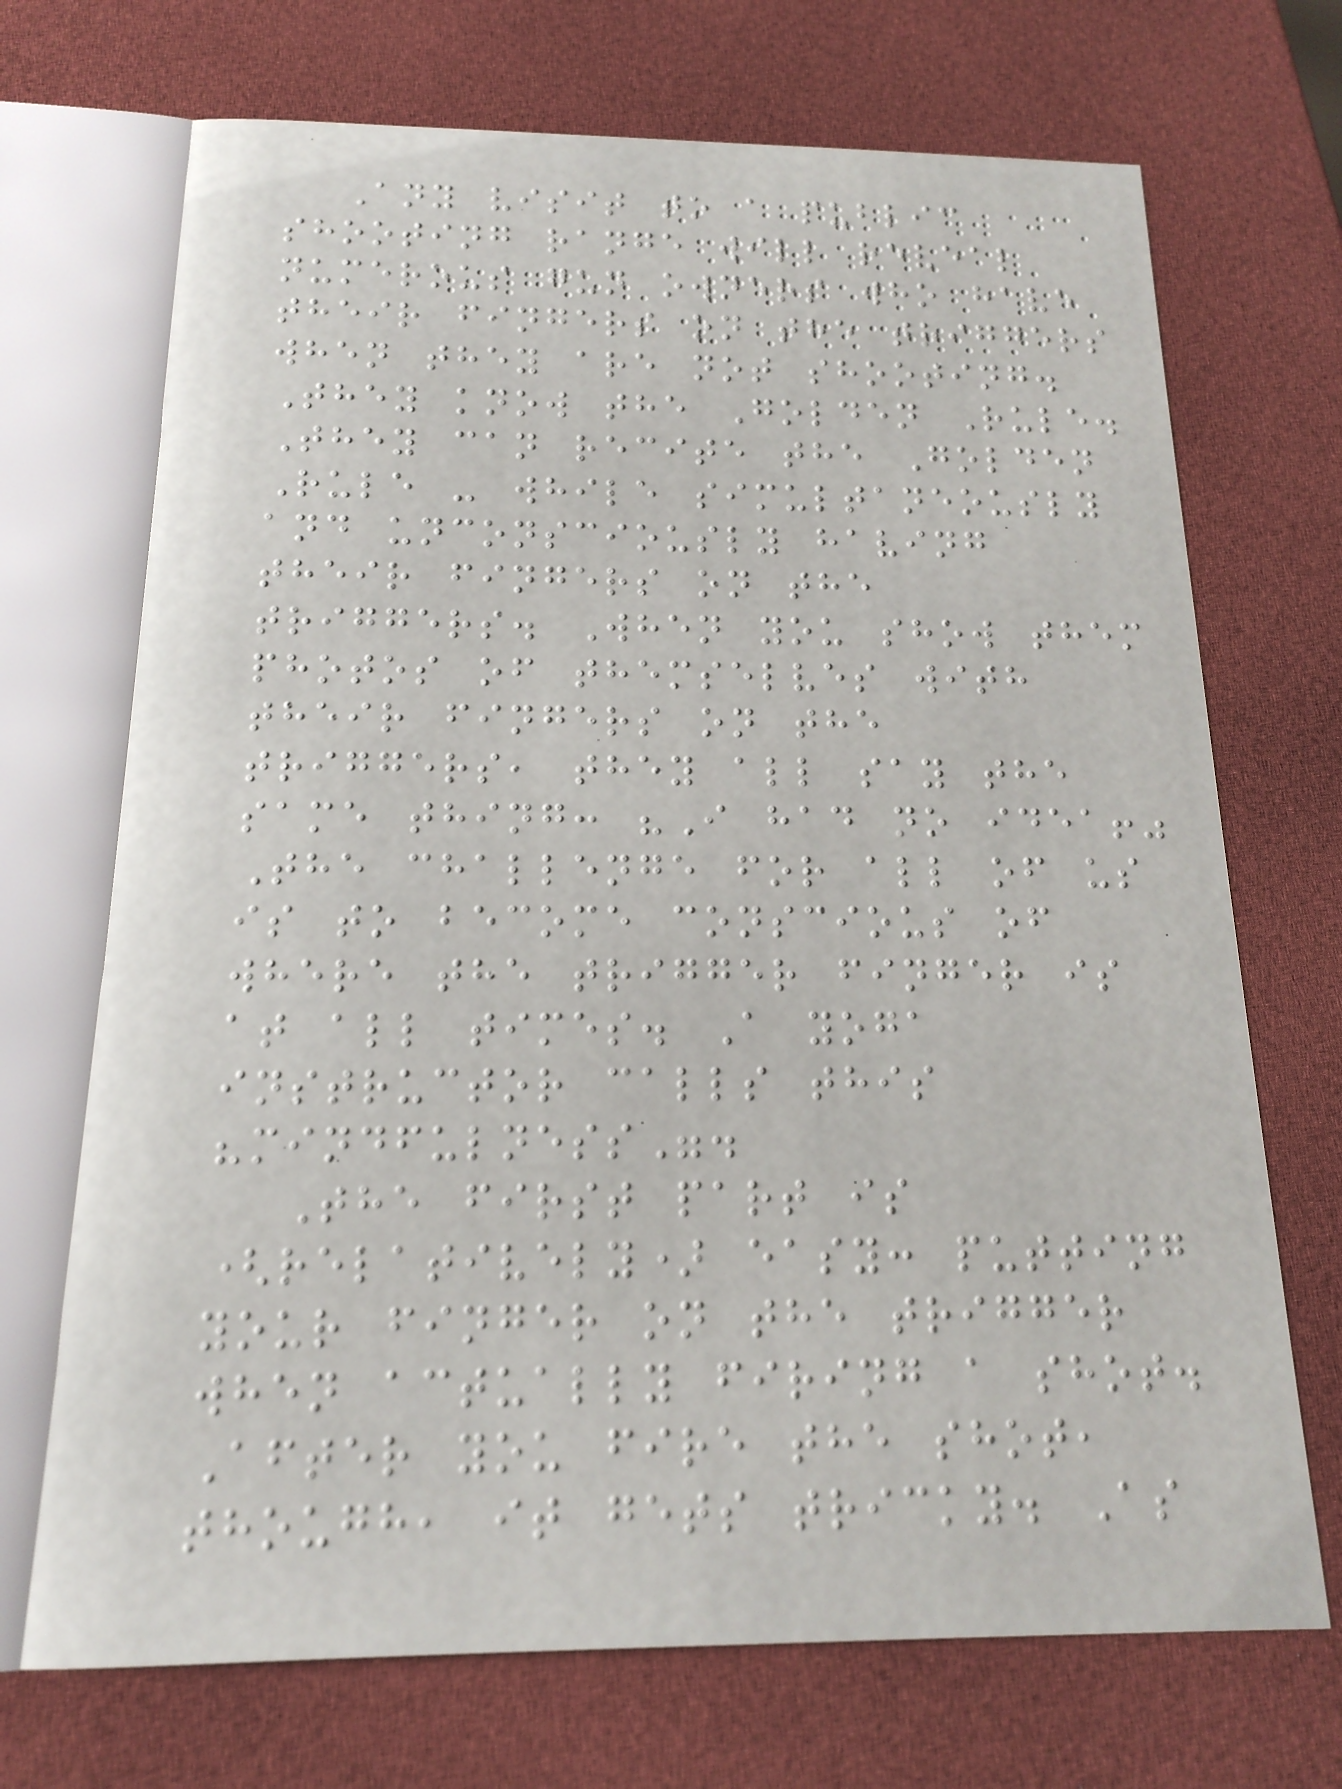Any visit to a public
shooting range will reveal
numerous gun owners who have
their fingers on the triggers
when they are not shooting.
They know the Golden Rule.
They can recite the Golden
Rule - while simultaneously
and unconsciously having
their fingers on the
triggers. When you show them
photos of themselves with
their fingers on the
triggers, they all say the
same thing: "I had no idea!"
The challenge for all of us
is to become conscious of
where the trigger finger is
at all times. A yoga
instructor calls this
"mindfulness".
The first part is
(relatively) easy: putting
your finger on the trigger
when actually firing a shot.
After you fire the shot,
though, it gets tricky. As
